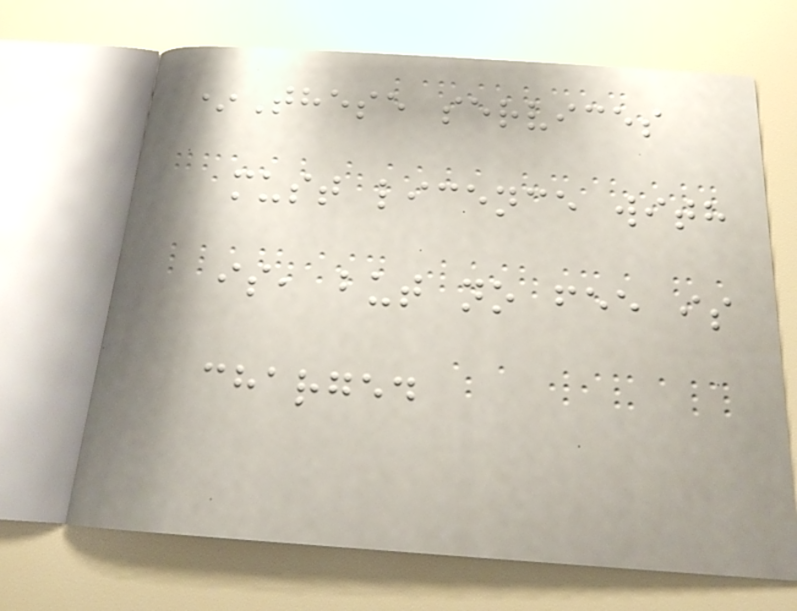*These services
must licence with
is, but no fee is
charged
